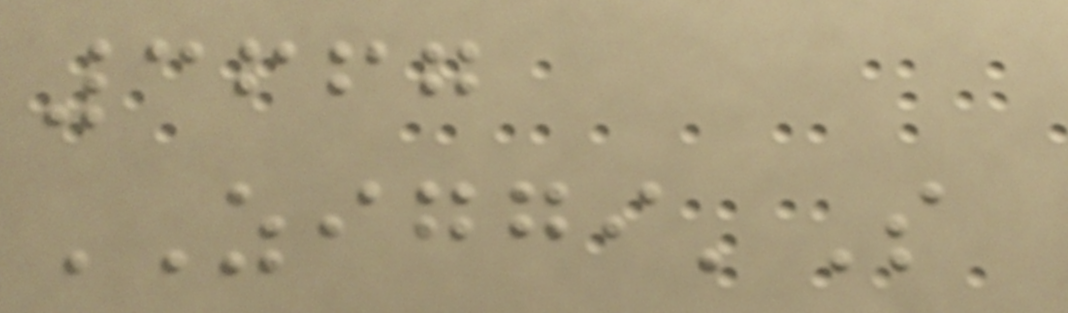3667
ZIGGI'S
